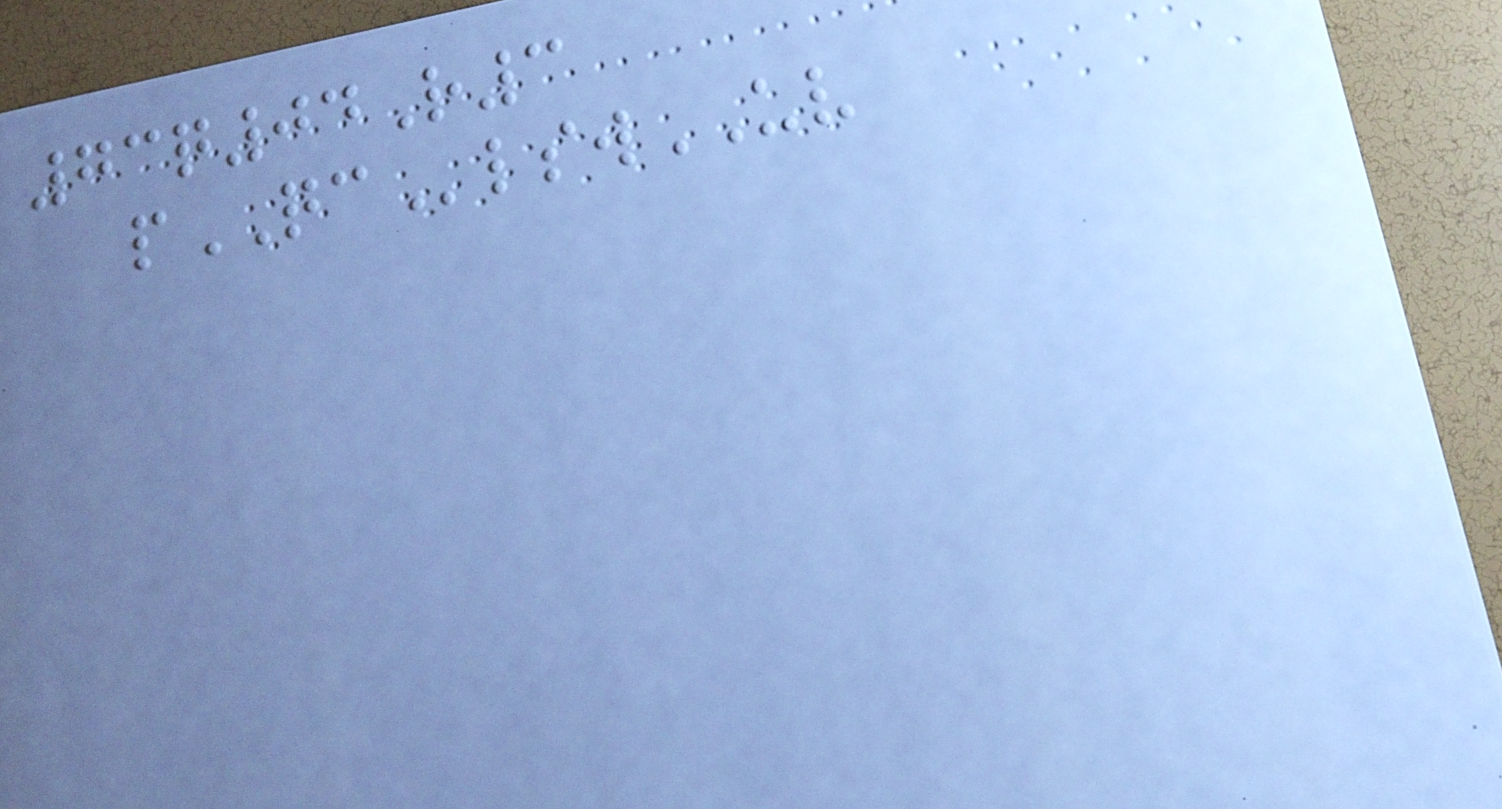73q04R3
pQClswUV
